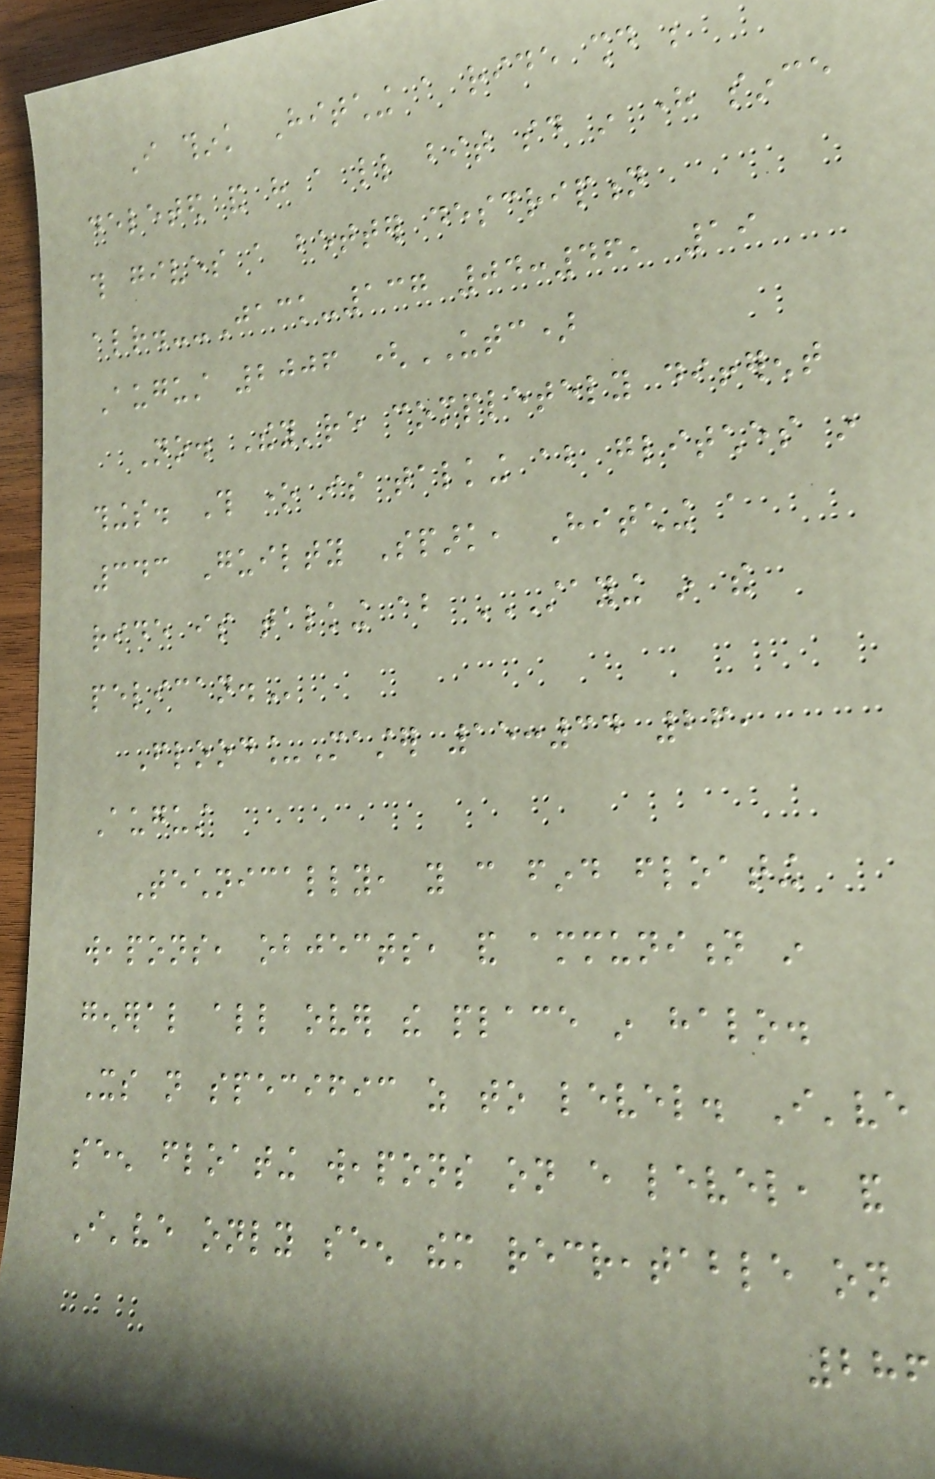I think Hitching a ride should be
deleted and have a little bit said in here since
this gives a better description
already.--Jack-137 04:46, 19
August 2006 (UTC)
No. They're completely different
things. This one is talking about glitches in
343 Guilty Spark, Hitching a
ride is talking about STAYING IN THE
PELICAN.
Flood_Master 15:34 26,
August
Technically, you can find floating
weapons, objects, and ammunition in
general all over the place in halo.
Its not specific as to level. I've
seen floating weapons on every level, and
I've only seen them recreatable on
286
